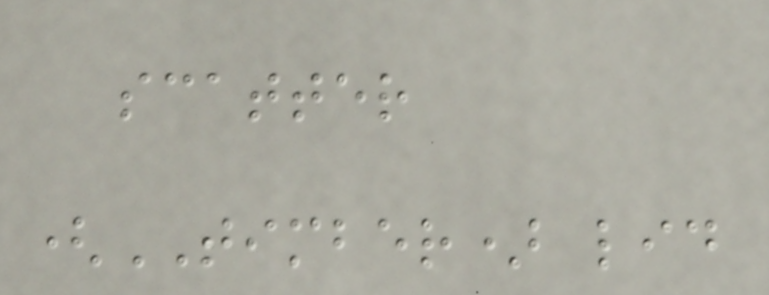scatter
(TIMBER) lid
